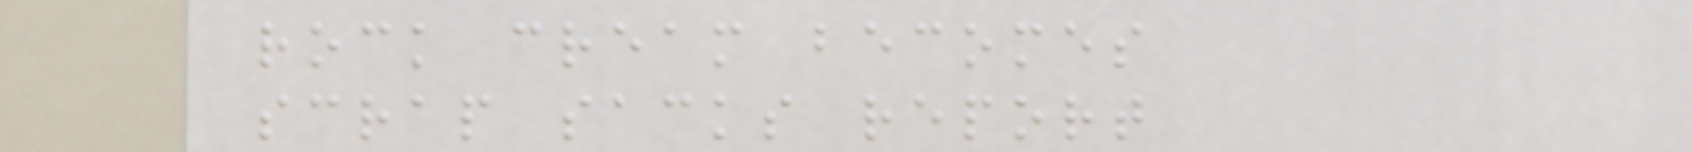rock cream becomes
scrap sacks report
